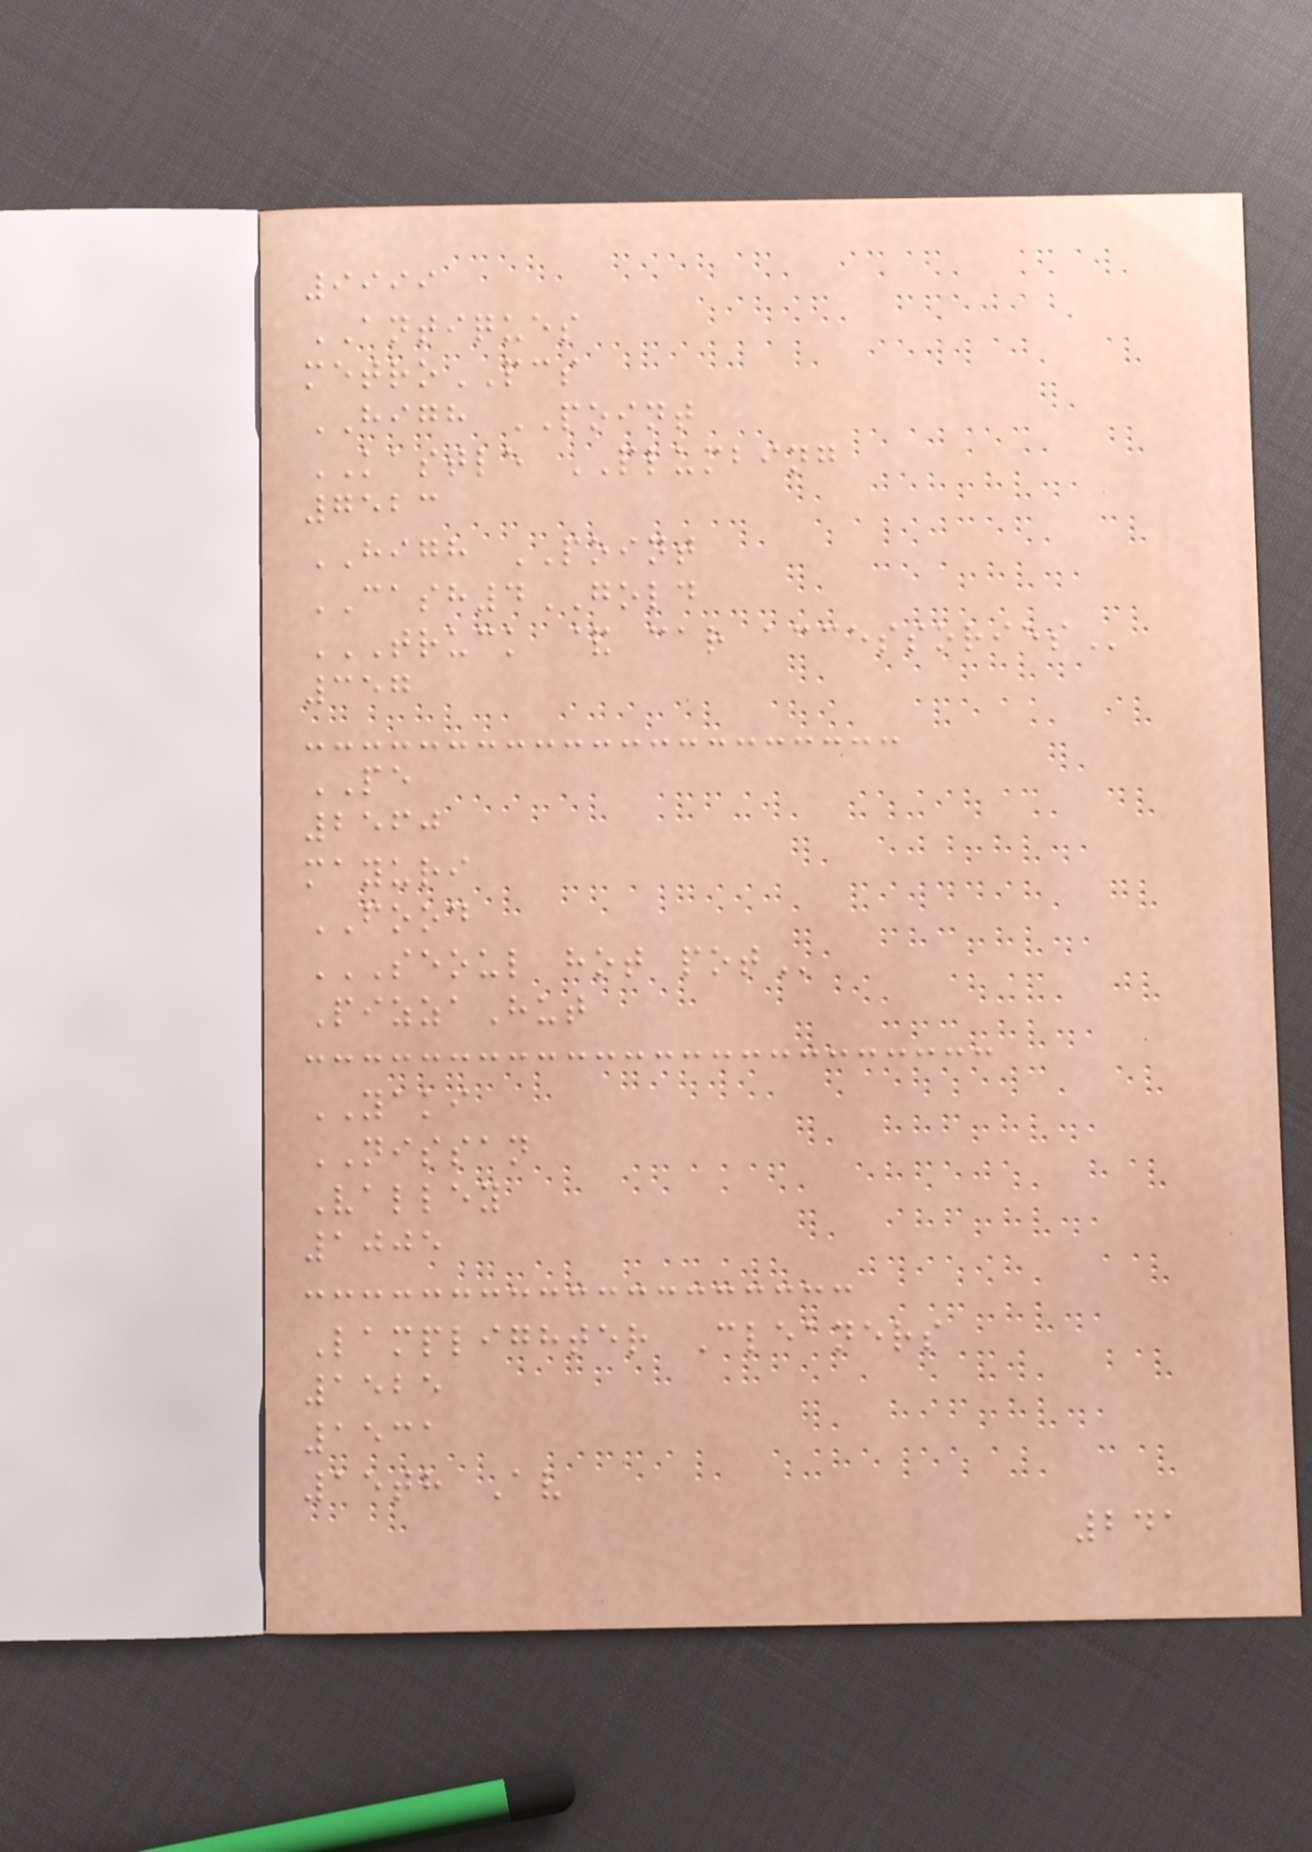9999
ANTIQUES
metroPCS
HIGH POINT
KASTLE PLUMBING
7523
HIGH POINT
CASH4GOLD
TRUCK & CAR ACCESSORIES
357
PE
2560
mayuri
FOOD
SEOUL HOT POT
PizzaHut
YAKI
NISSAN
Valley
1005
Lamplighter Cleaners
1525
1531
15th Av
241
